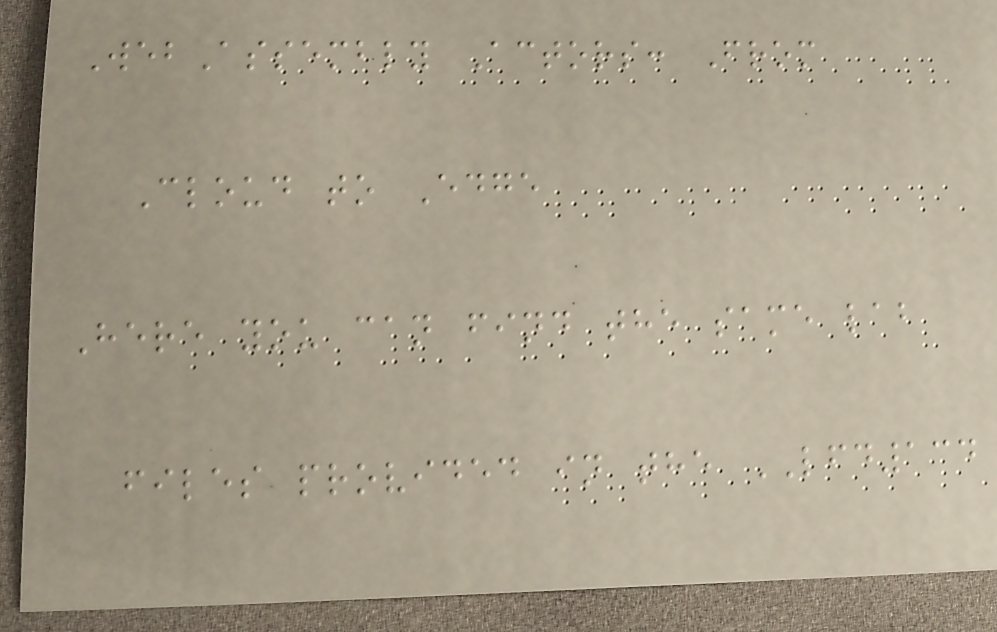WebAssembly Actors: From
Cloud to Edge
Here you can find the same lab
files provided in the LFD134
